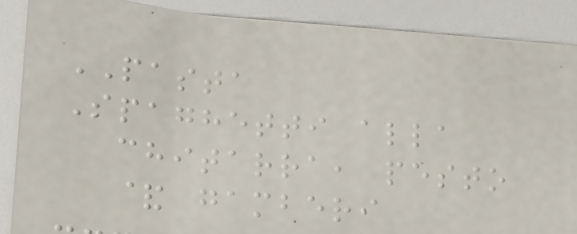PASTA
Spaghetti alla
chitarra, pesto
& gamberi
